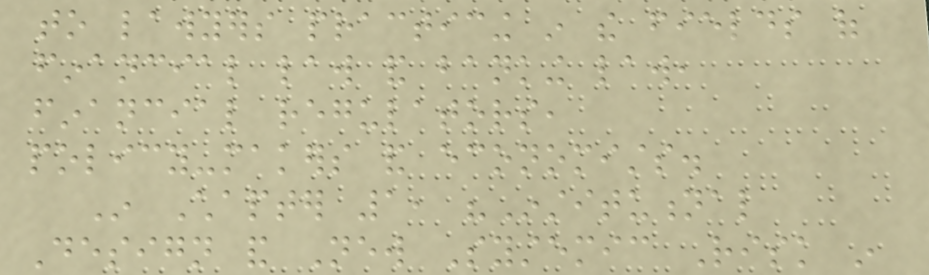to lawyers practicing in the fields of
financial law and banking law,
financial regulators,
policy-makers and economists.
In Chapter 1, "Institutional
Design and New Systemic Risk in
